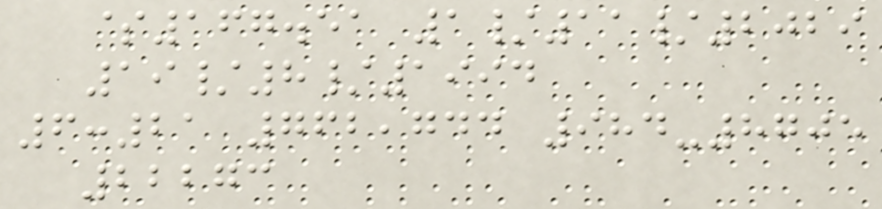$167.51 1/11/2029
19/8/1994
6:21 762,744 984-8705
22273
